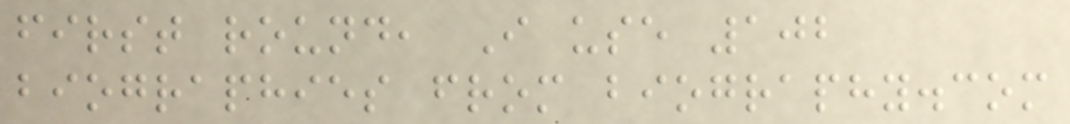first round, I use 102
biographies from biography.com
